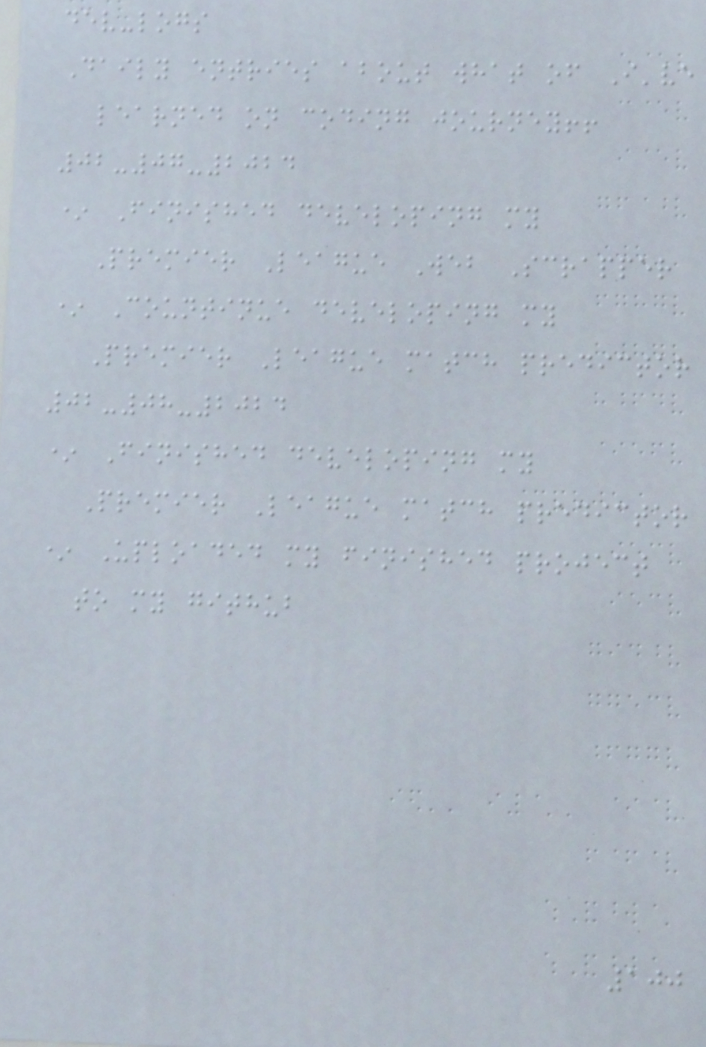dev-logs
Daily entries about what of I've
learned on coding journey!!
02-07-2024
* Finished developing my
Premier League Web Scrapper
* Countinue developing my
Premier League match predictor
02-08-2024
* Finished developing my
Premier League match predictor
* Uploaded my finished project
to my github
100
